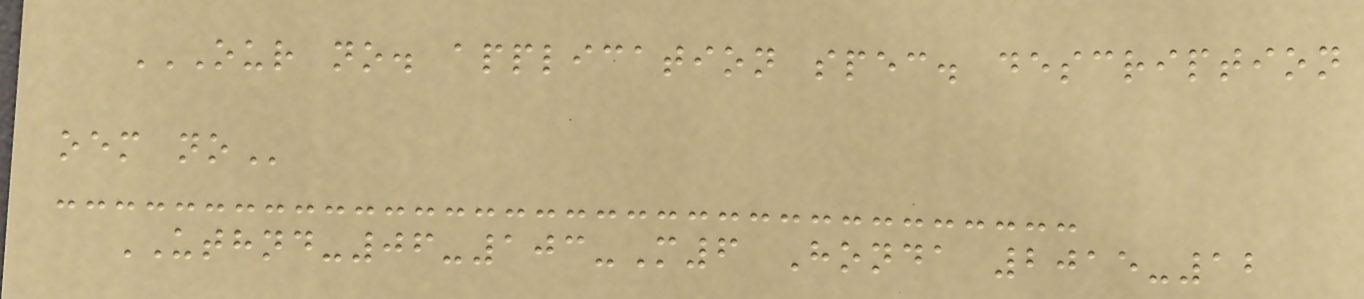OUR NO. APPLICATION SPEC. DESCRIPTION
OEM NO
UTHND-06-103-M6 Honda 2015-12
